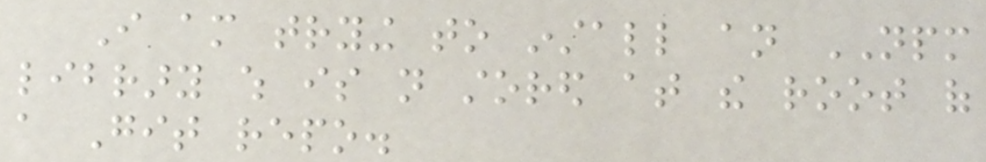I am trying to install an NPM
library which is not stored at the root of
a Git repo.
